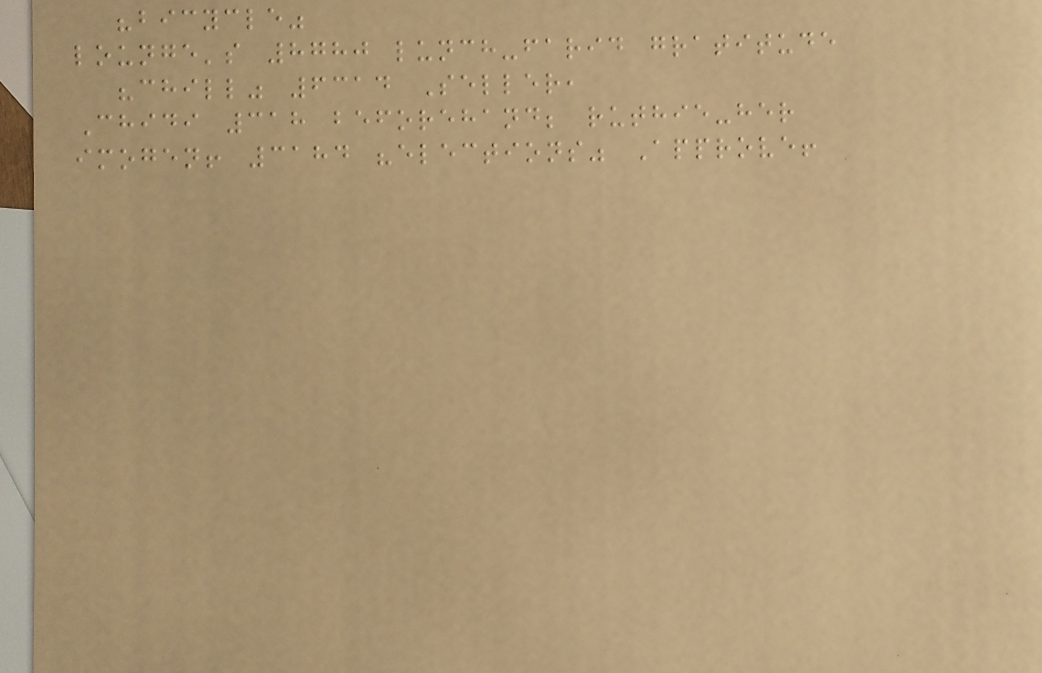"bicycle"
lounge's 8780 lunch-farid gratitude
"chill" 6314 Seller,
Chidi 318 beforehand; ruthie-her
imogen! 3184 "elections" Approve!
